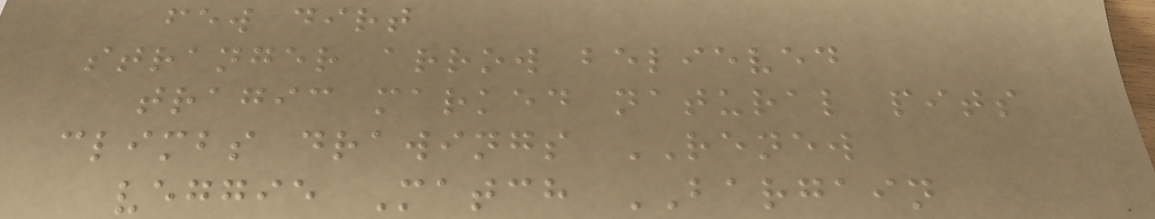few dirt
stranger arrow believed
tragic marked natural pits
climbs drawings RENEW
veggie Match BARGAIN
